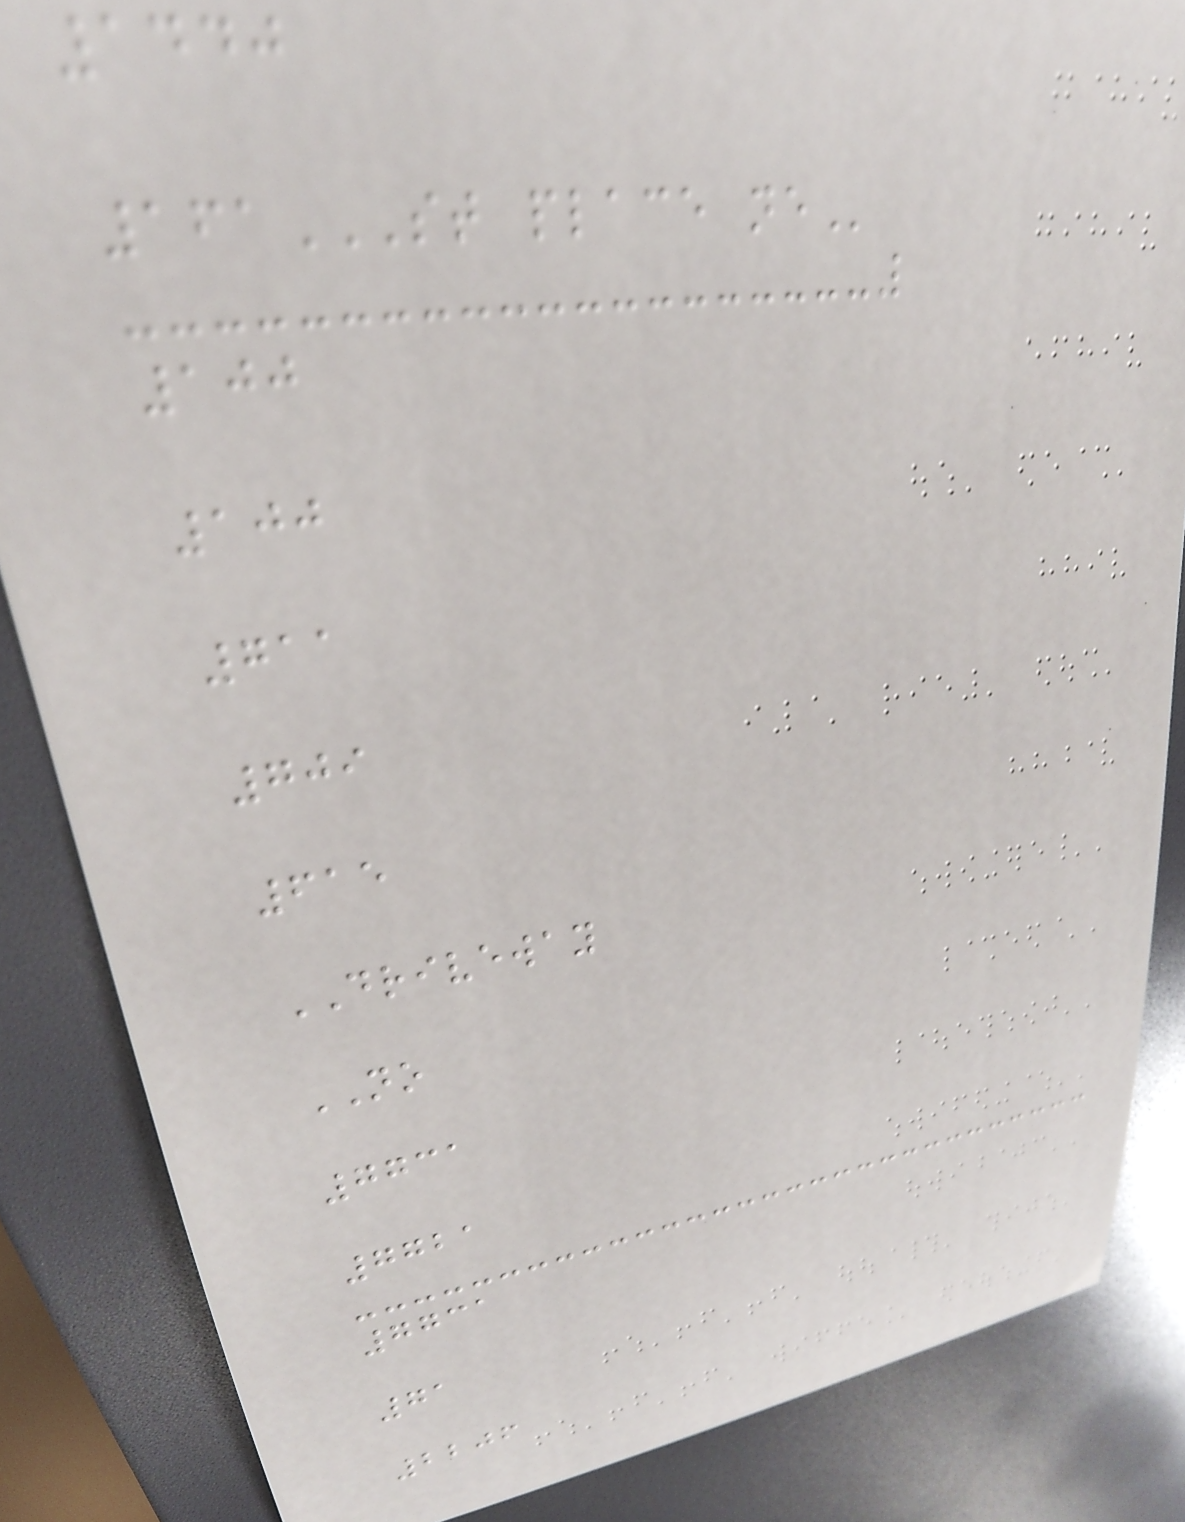1440
161ST PLACE NE
100
100
711
709
615
DRIVEWAY
NO
7731
7721
7731
71
2206
